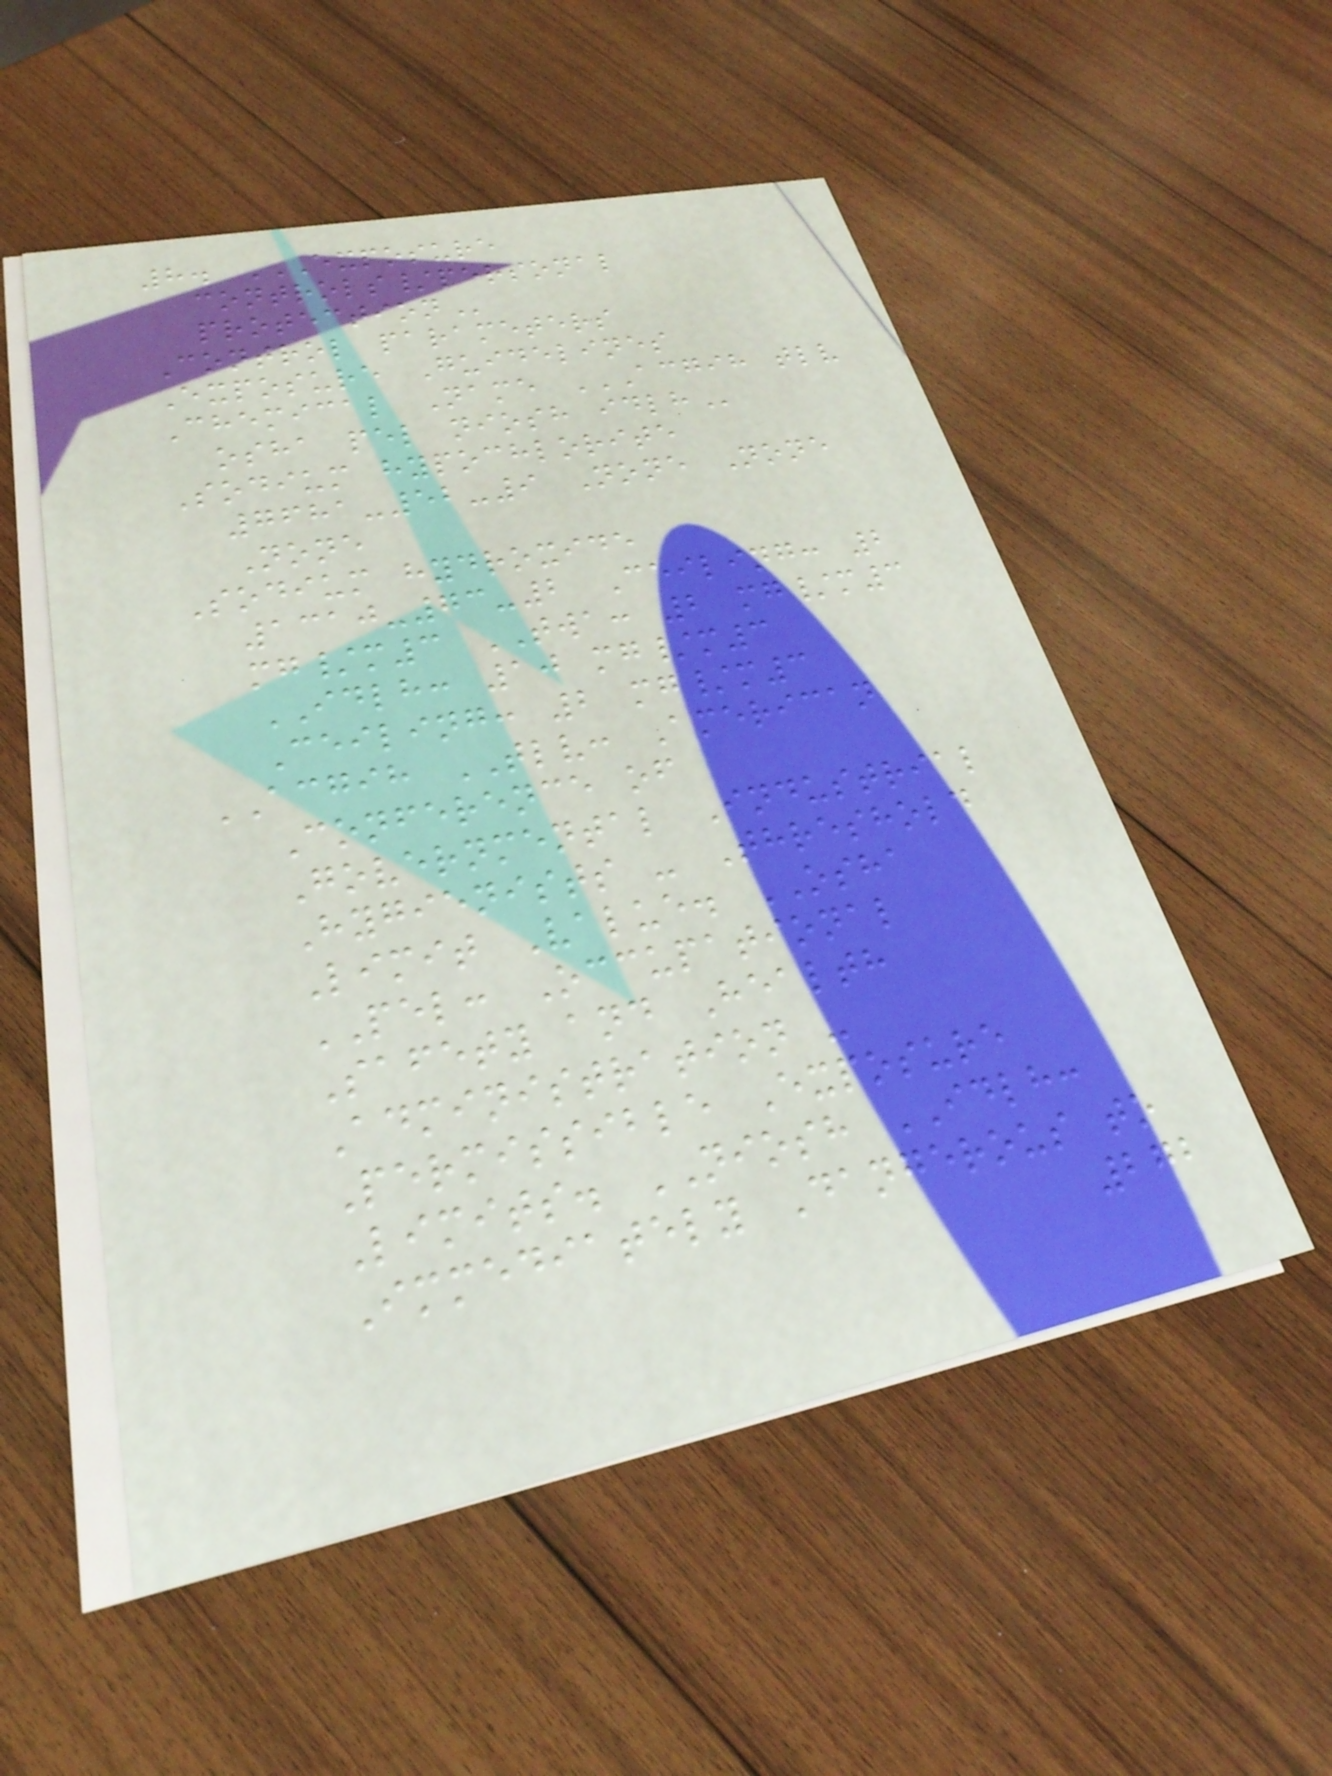8. EXPOSURE
CONTROLS/PERSONAL
PROTECTION
Control parameters
Exposure Guidelines
Chemical Name ACGIH TLV
OSHA PEL NIOSH IDLH
Sodium hypochlorite
7681-52-9 None None
None
Sodium hydroxide
1310-73-2 Ceiling: 2
mg/m3 TWA: 2 mg/m3
IDLH: 10 mg/m3
Ceiling: 2 mg/m3
ACGIH TLV: American
Conference of
Governmental Industrial
Hygienists - Threshold
Limit Value. OSHA
PEL: Occupational
Safety and Health
Administration -
Permissible Exposure
Limits. NIOSH IDLH:
Immediately Dangerous to
272
